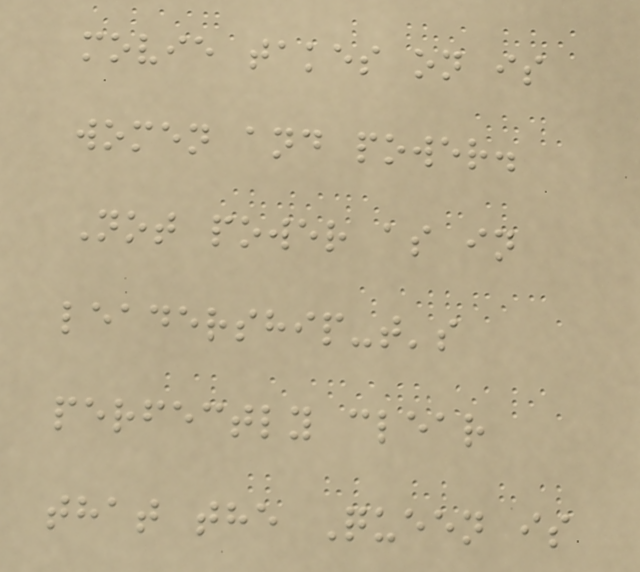movie takes on is
women and power.
Not power as in
leadership-t's
perfectly clear
that the Queen is
